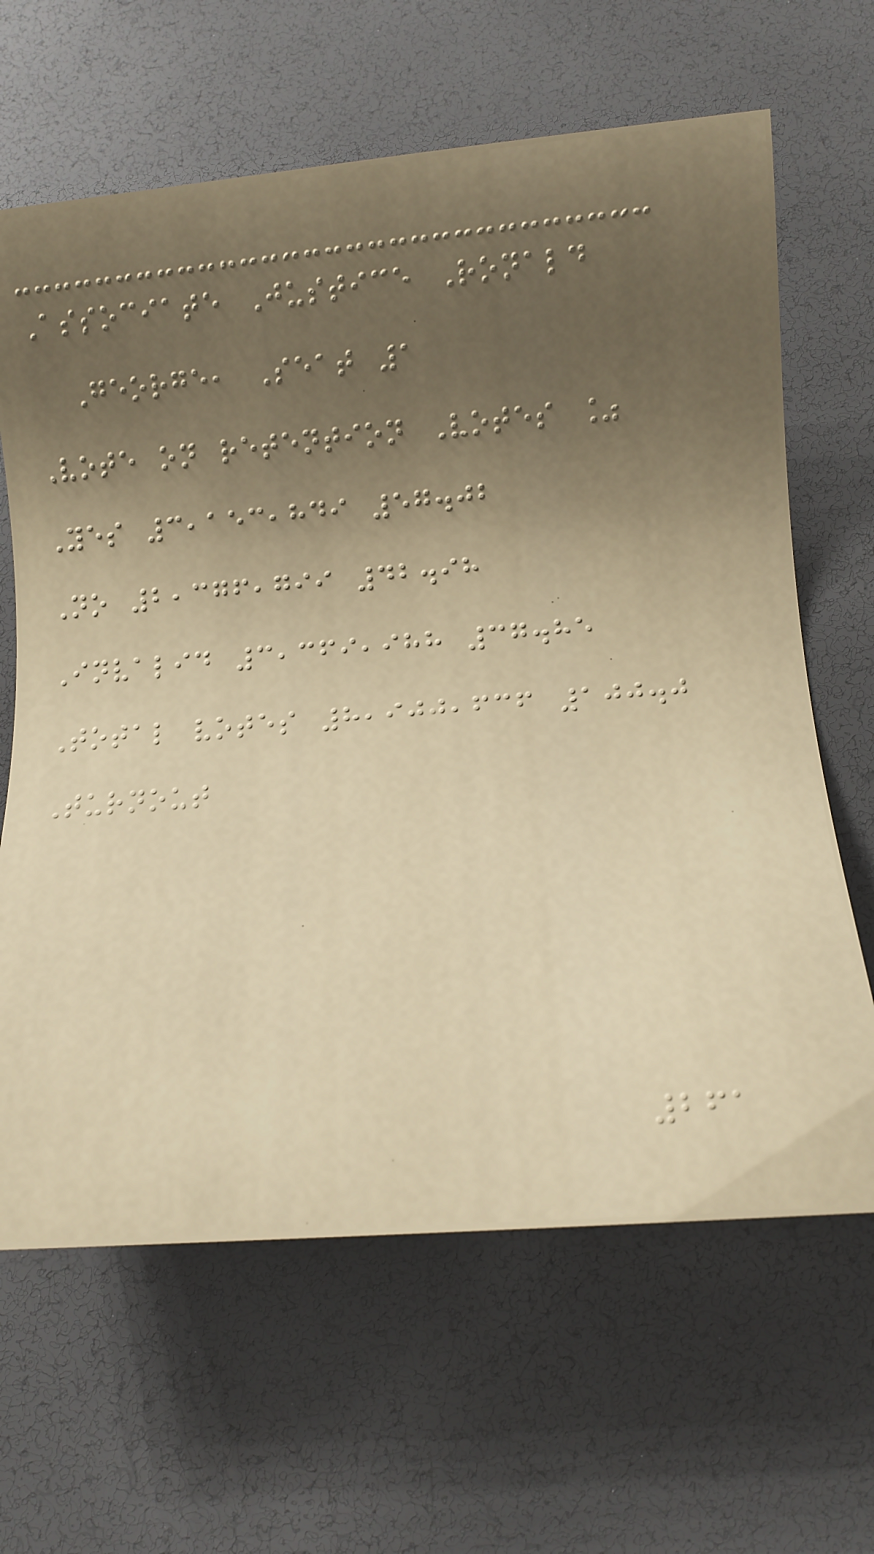Associate Justice Ronald
George, Seat 1
Vote on retention Votes %
Yes 3,153,849 57.02
No 2,376,799 42.98
Invalid 3,369,988 37.85
Total votes 8,900,636 100.0
Turnout
261
